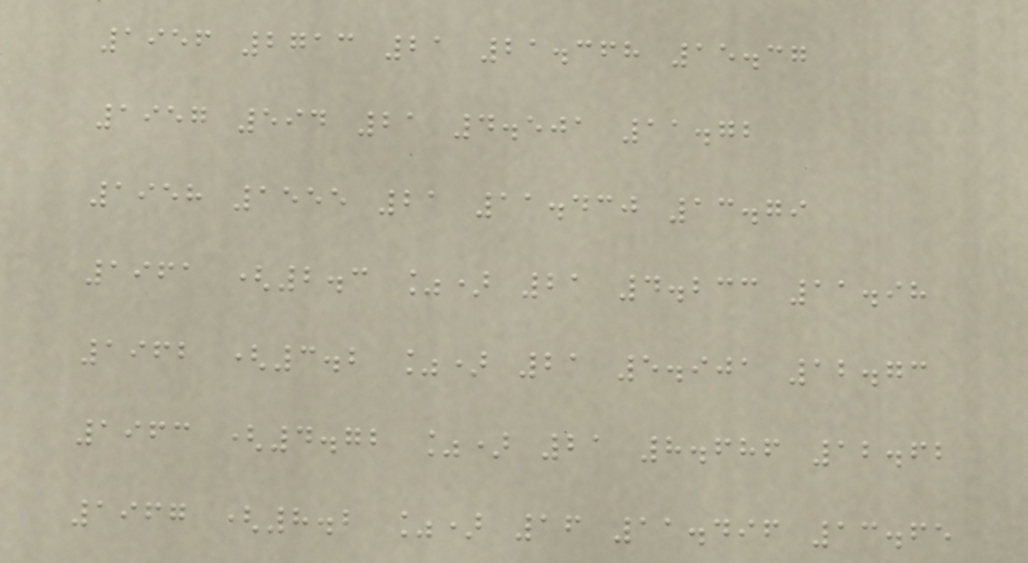1956 2713 21 21.368 15.37
1957 594 21 4.501 11.72
1958 1555 21 11.430 13.79
1961 (2.3 %) 21 4.233 11.98
1962 (3.2 %) 21 5.901 12.73
1963 (4.72 %) 21 8.686 12.62
1967 (8.2 %) 16 11.496 13.65
